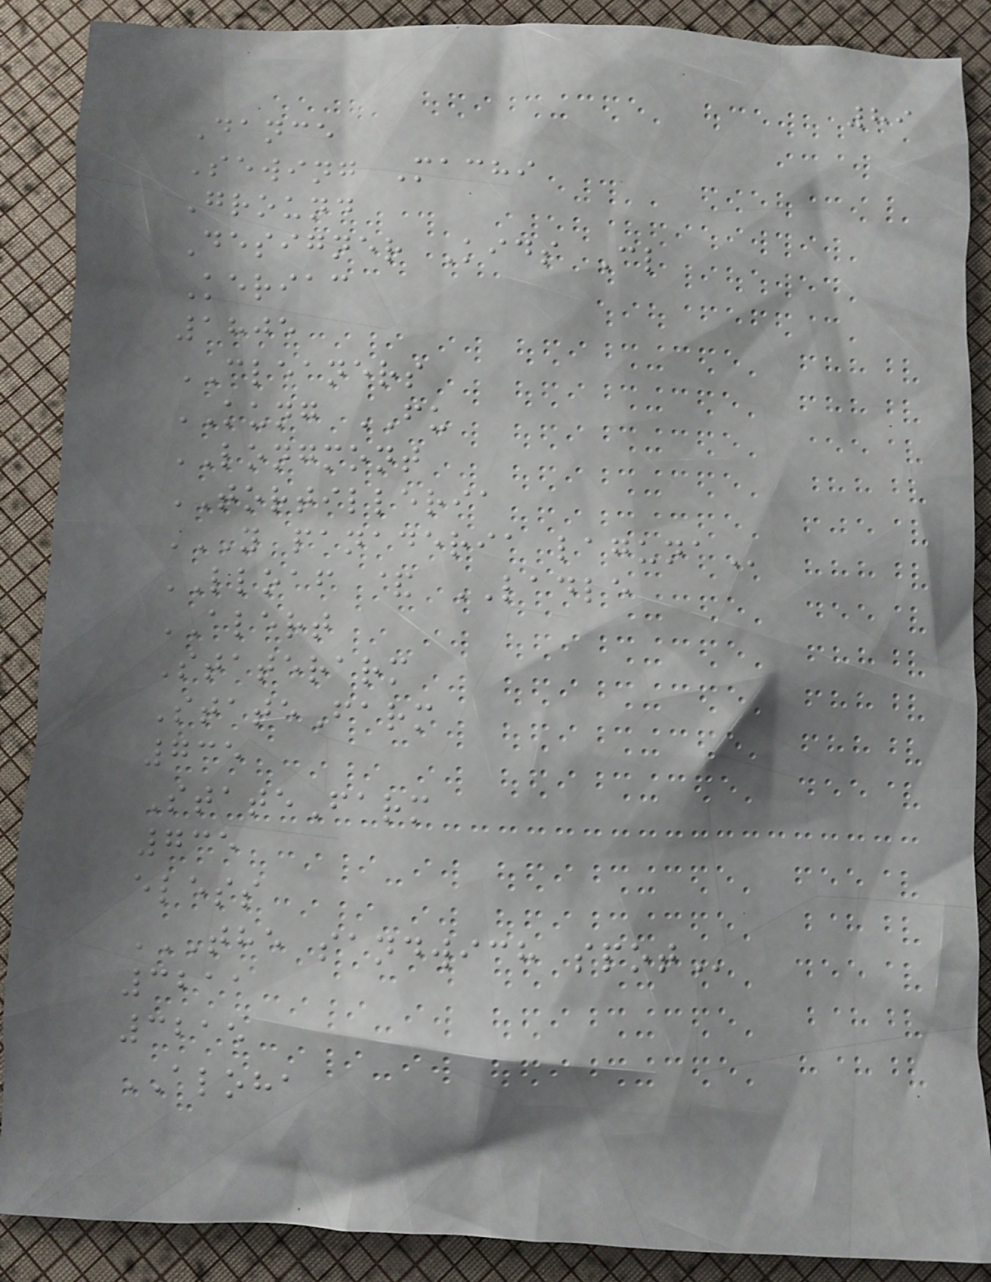89
Dance
Sewing Machi
Ground
Designer Kids Cl
Keriac
1805
CLEANERS
KUNG FU
LONGMONT
TORTILLERIA
Y PANADERIA LAGUNA
LLOAF & LADLE
ALERT
Staterarm
StateFarm
735
StateFarm
735
eless
THE SANDWICH SPOT
3211
3215
ALOHA
